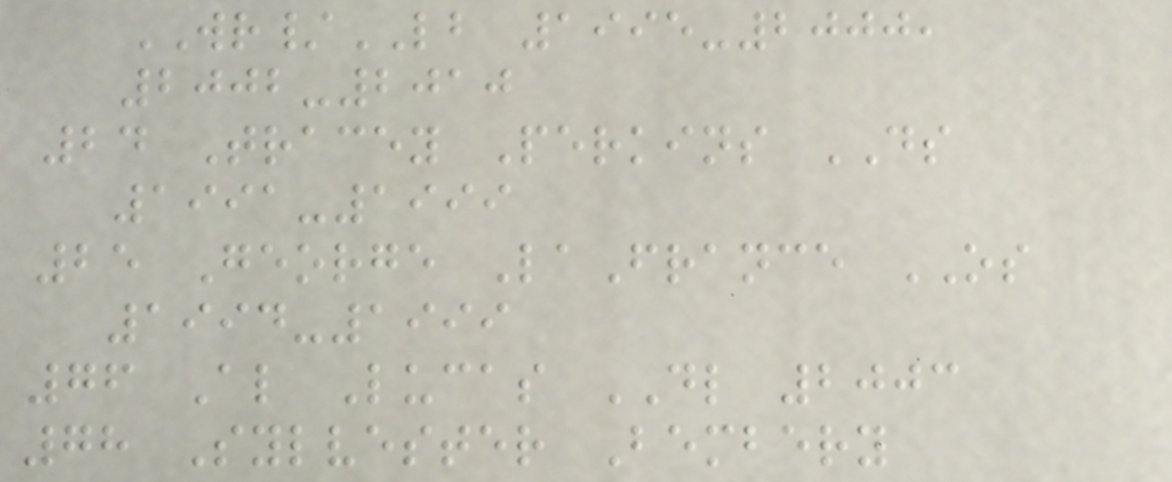WR/LB 1995-2000,
2002-2010
24 Tracey Perkins DS
1991-1999
25 George LaFrance OS
1994-1999
76 Al Lucas DL 2003
78 Sylvester Bembery
